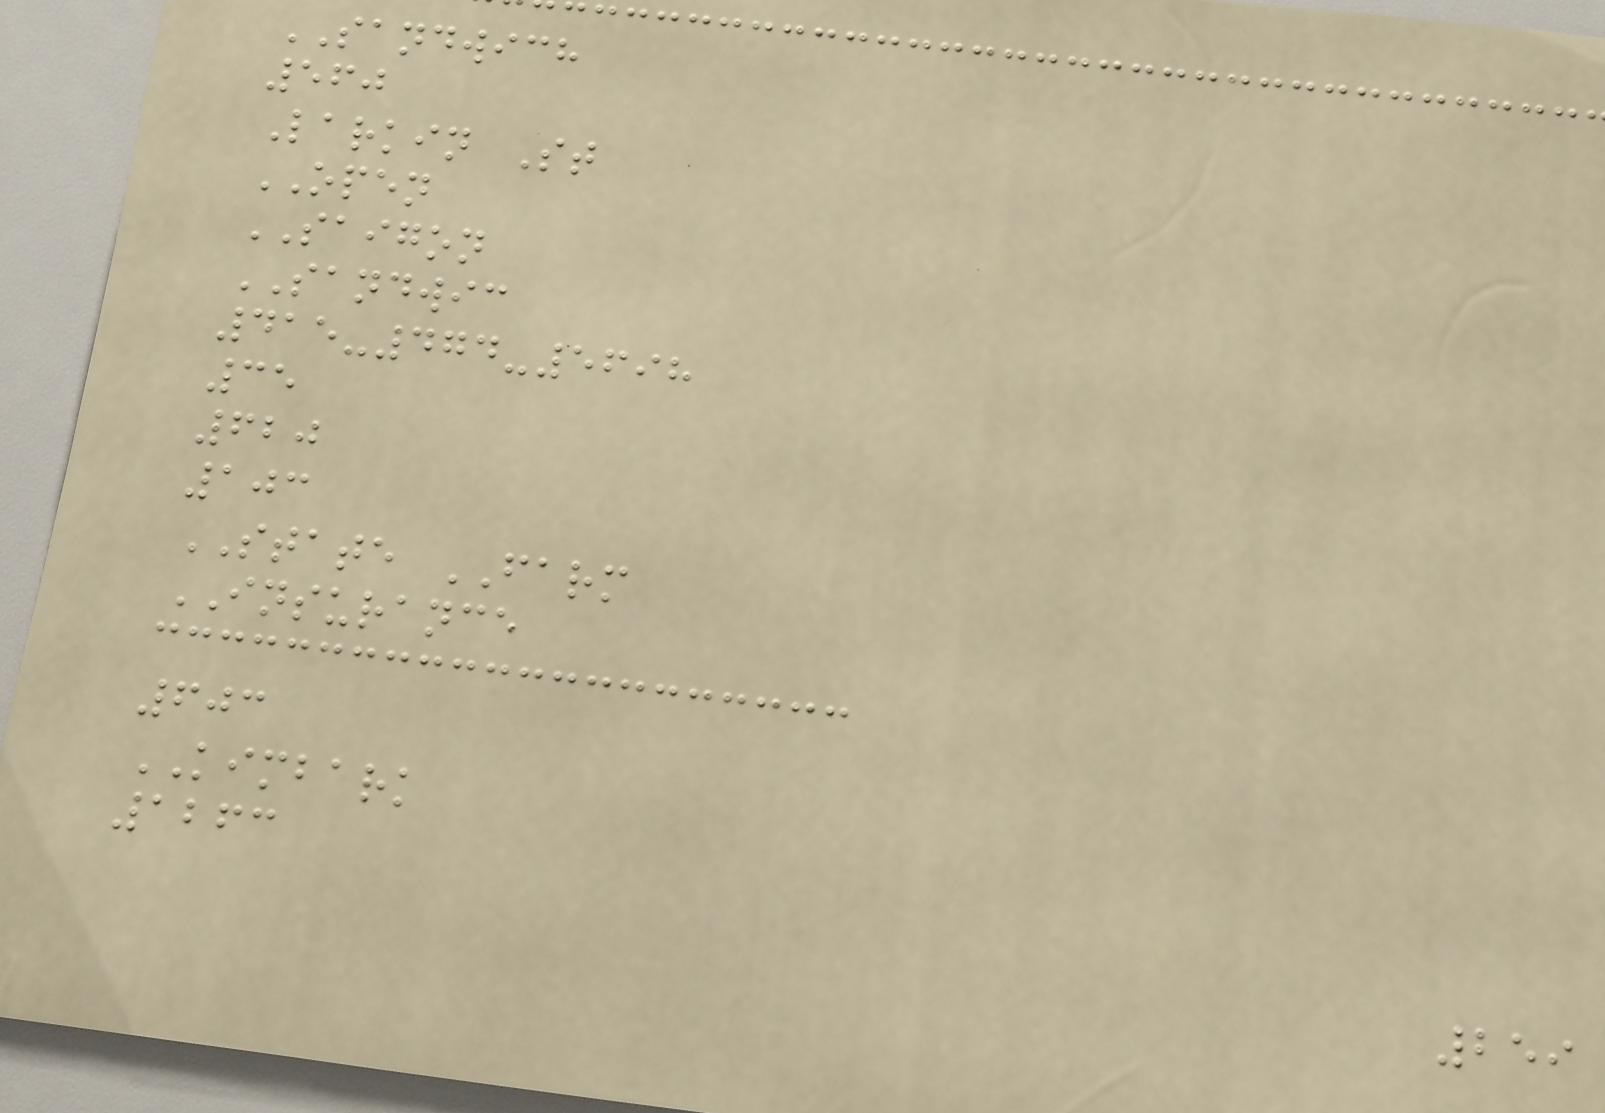SANDWICH
560
Larkin St
OPEN
SAIGON
SANDWIC
415-474-5698
35
620
103
STATE FARM
INSURANCE
603
KIMBARK
1263
259
